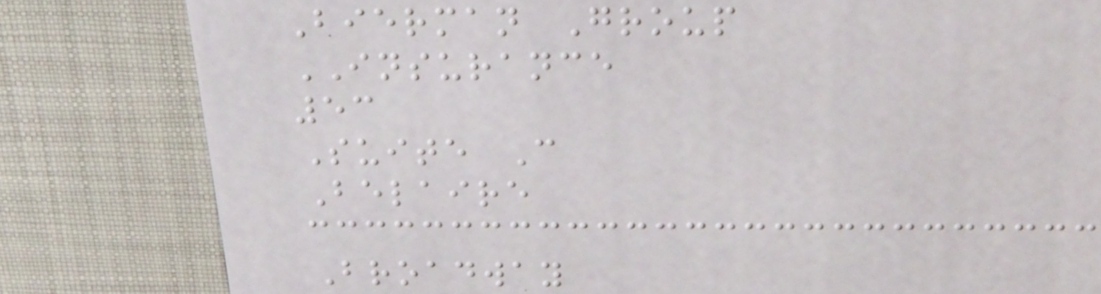Bierman Group
INSURANCE
53
Suite C
Belaire
Broadway
